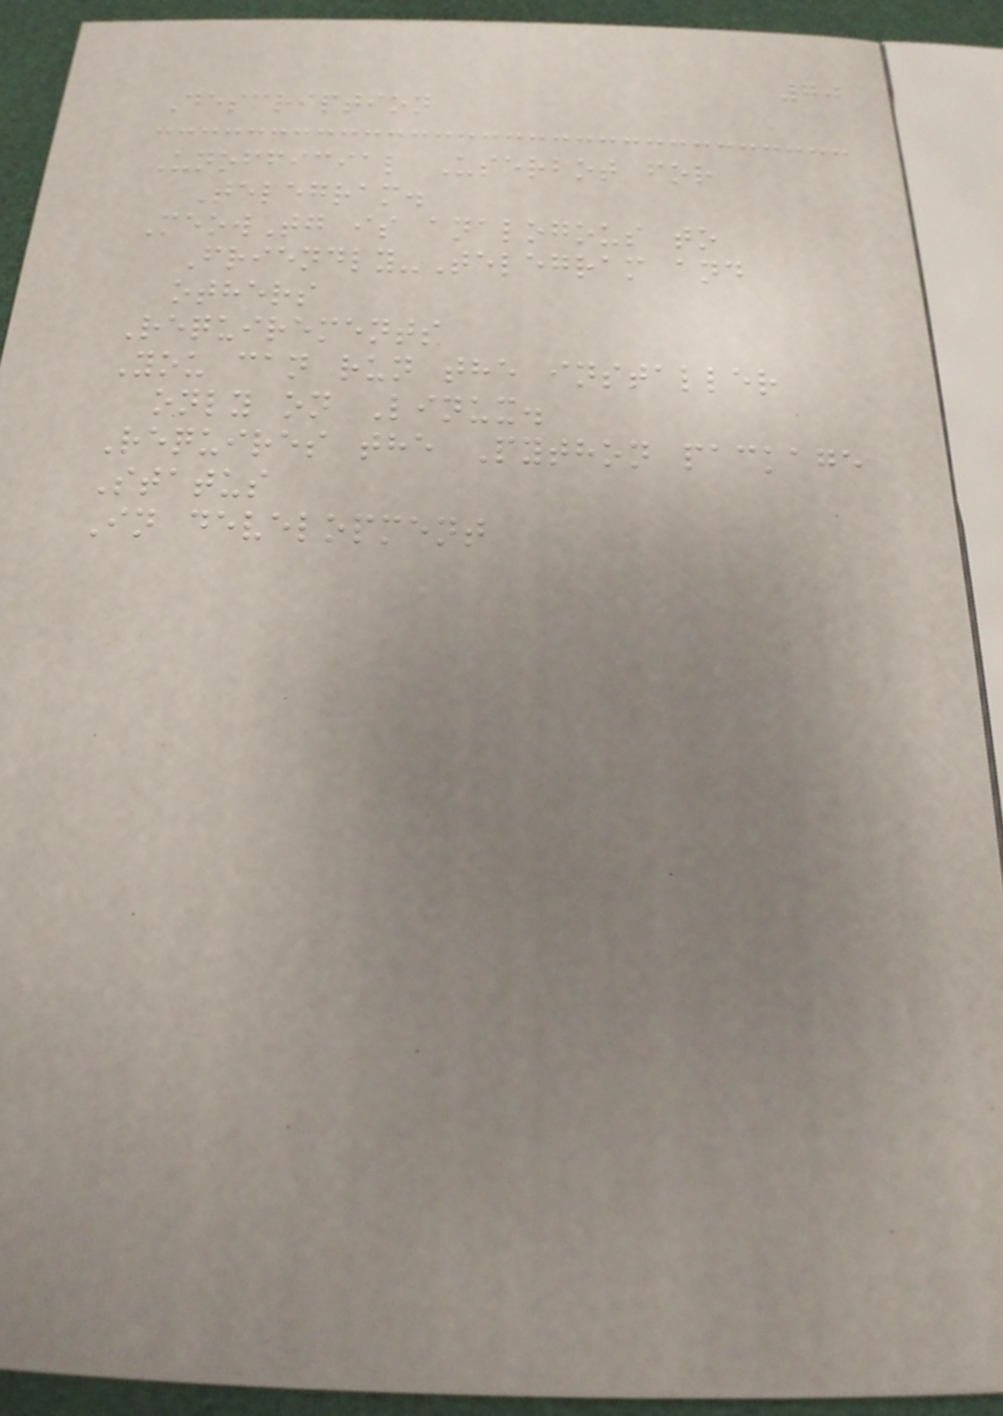70
Description
Unofficial Userbot for
Telegram.
MeowTg is analogous to
Friendly-Telegram and
others
Requirements
You can run the installer
only on Linux.
Requires the Python package
Status
In development
